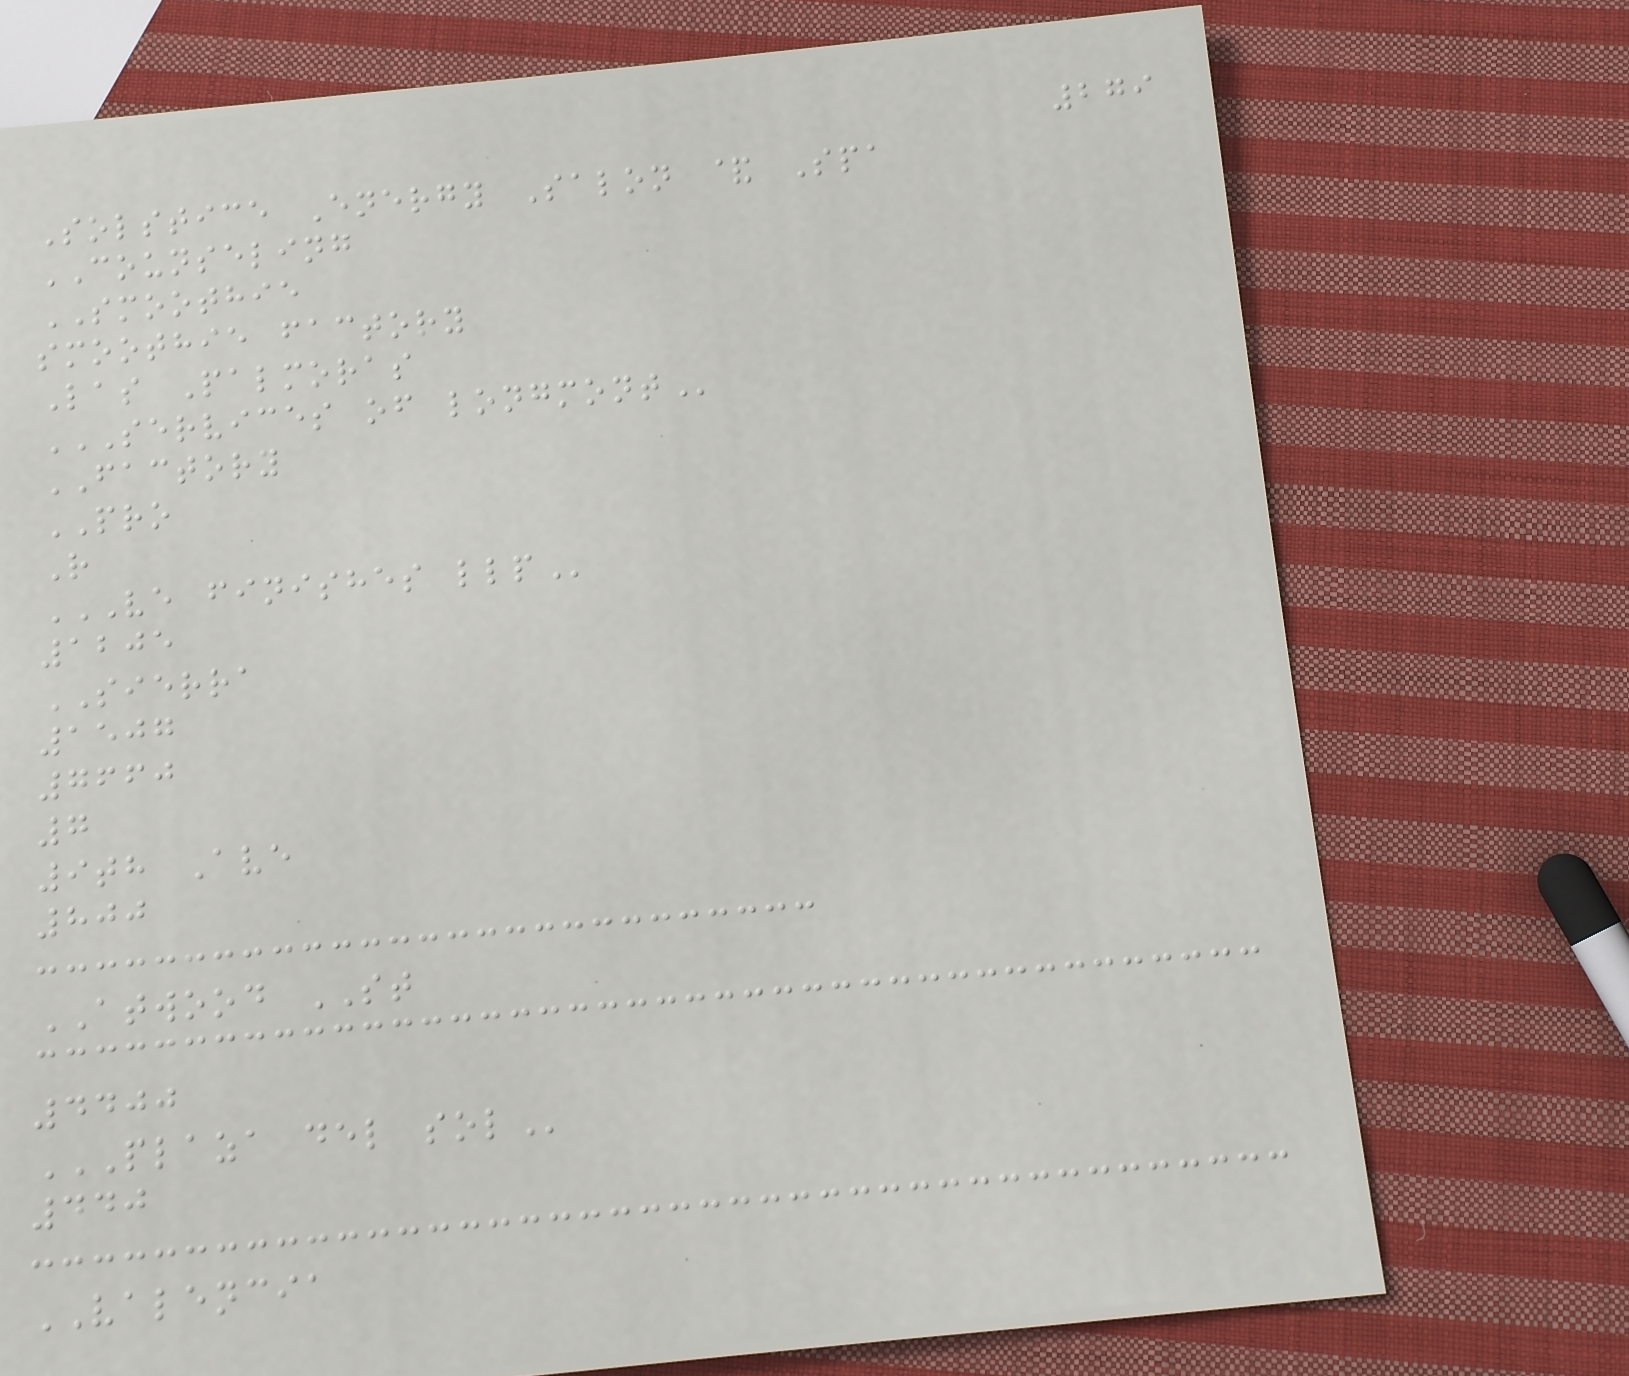279
Solstice Energy Salon & Spa
COUNSELING
SMOOTHIE
smoothie factory
Las Palmoras
SERVICES OF LONGMONT
FACTORY
PRO
R
VE FINISHES LLP
1205
SIERRA
1507
7660
7
9th Ave
800
ATWOOD ST
4400
PLAZA DEL SOL
440
VALENCIA
